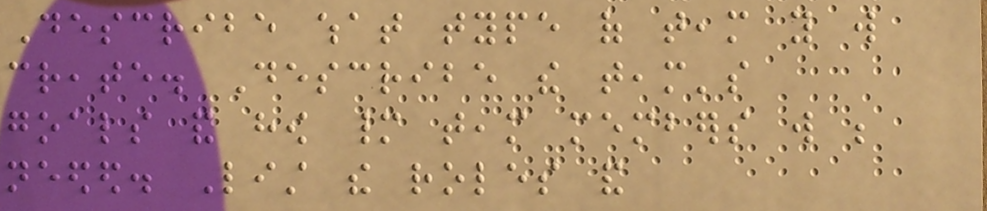Describe what type of team you will
create. Describe the team's
goals and how many team members will be
needed. List the roles and
